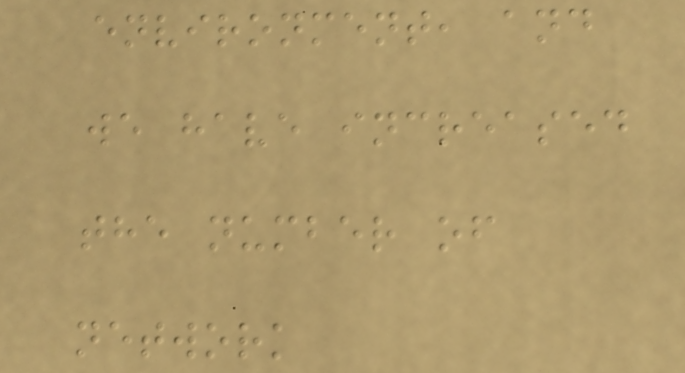environment, and
we have increased
the number of
network
